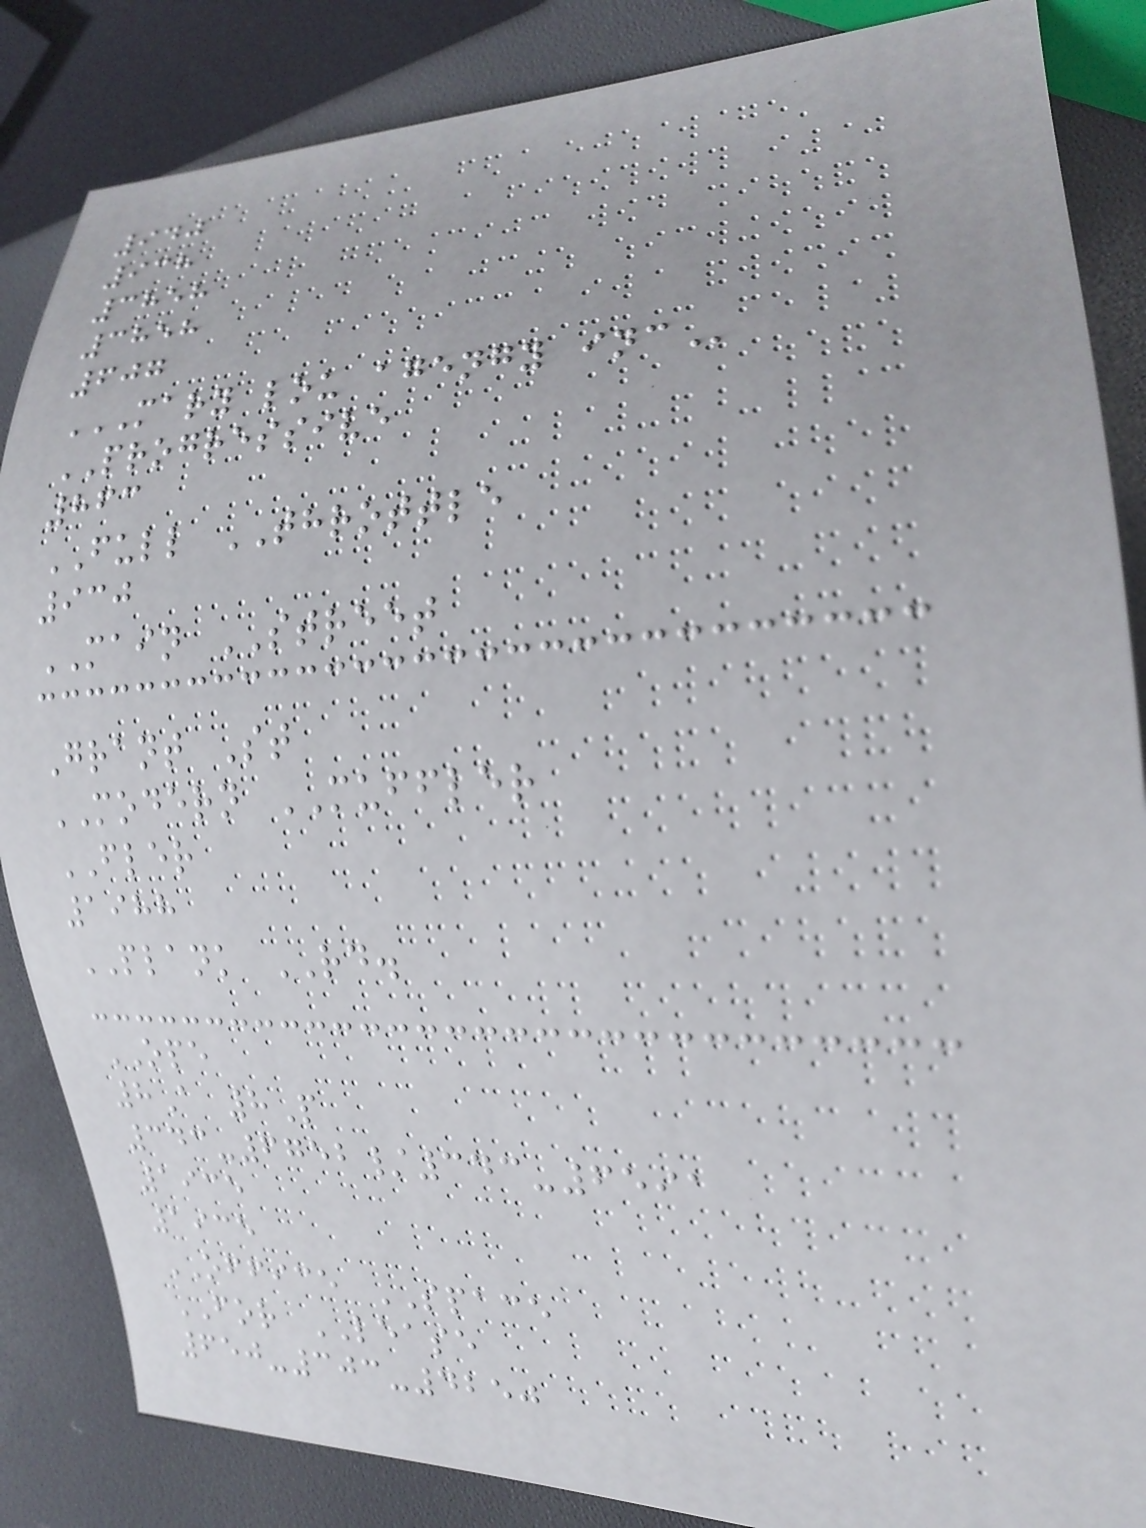940
938
3858
3858
607
MARY LOU AGENGY INC
PROGRESSIVE
863
FULL THROTTLE
930
MAIN STREET
Grant St
MODERN MUFFLER
FLER
1988
PLANK RD.
OPE
8A 8P
343-6752/343-6591
1935
1935
OFFICE SPACE
FOR LEASE
650-303-4250
